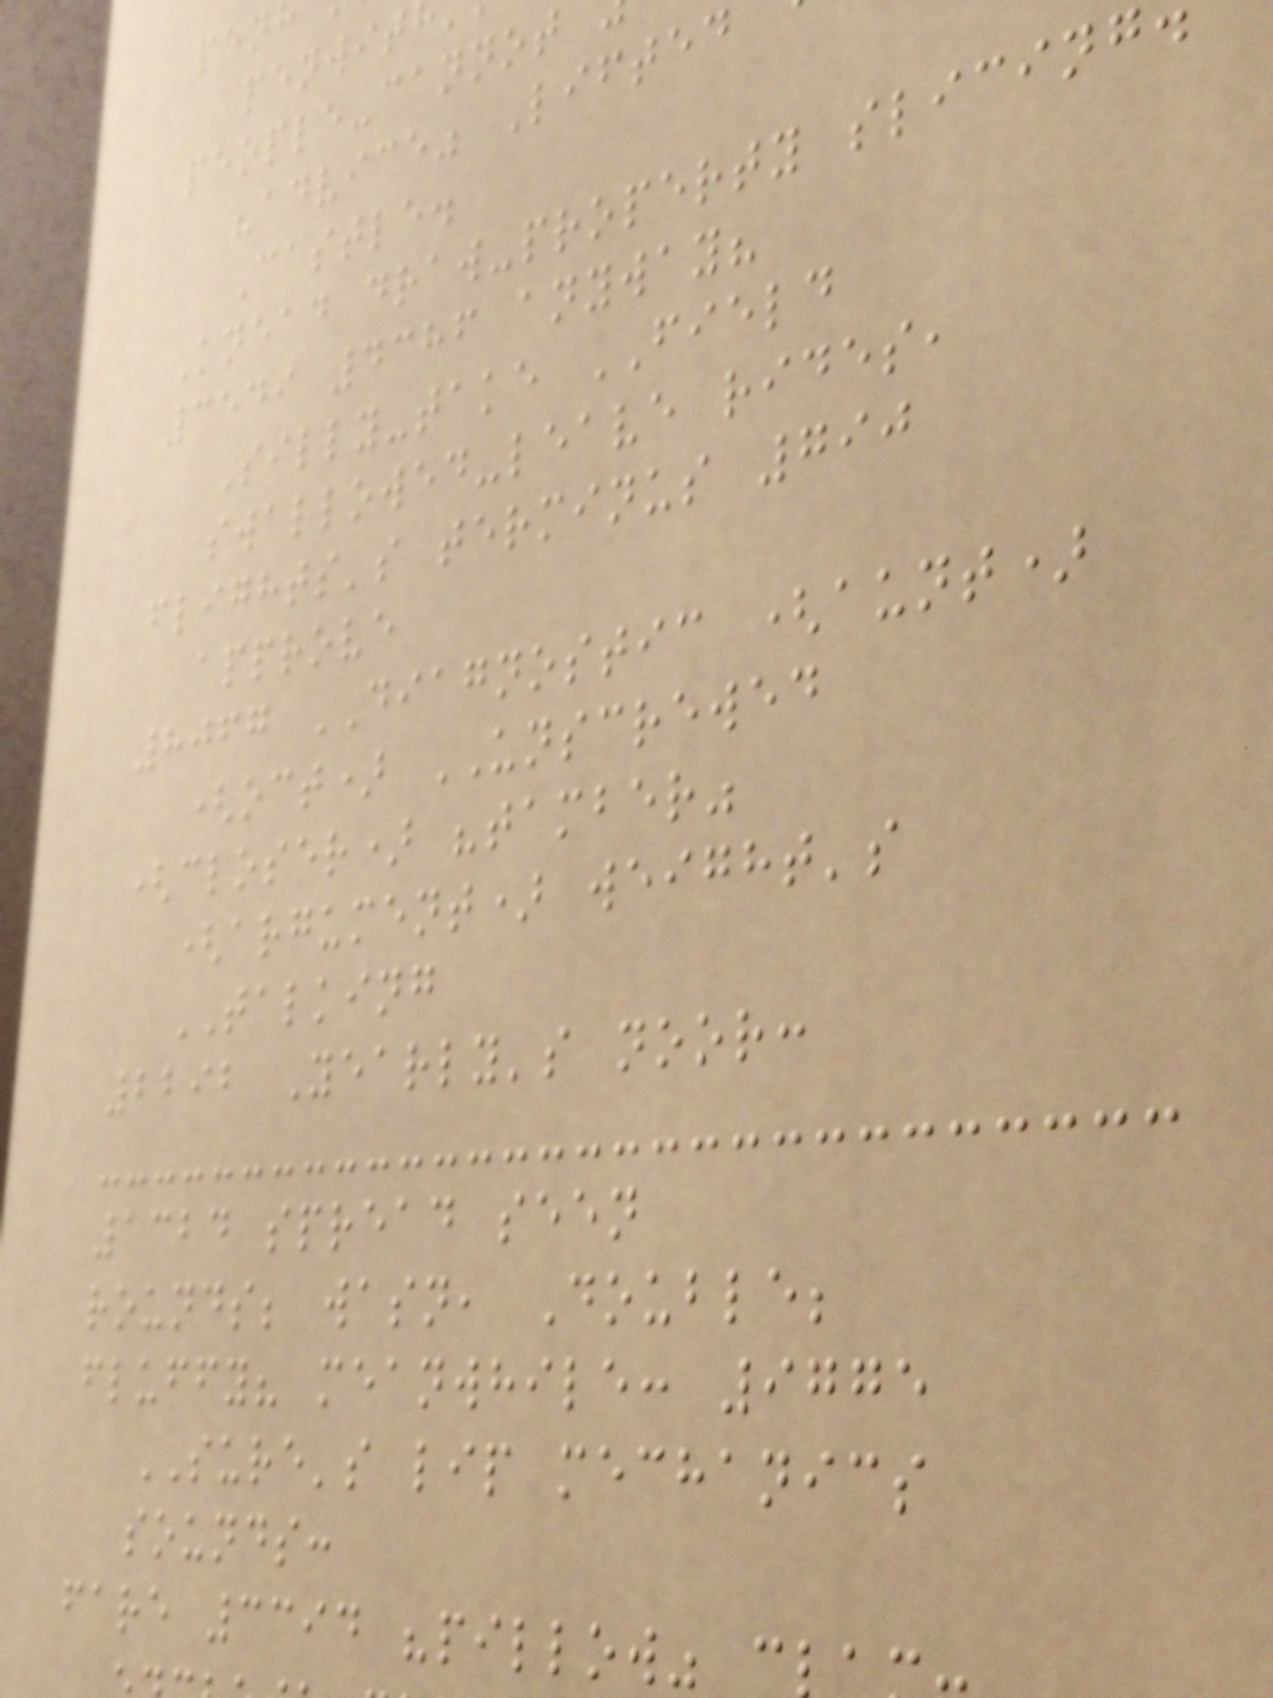people-cannot
"advice" Lifted
Castle.
Knead draw-property slicing
3549 4386 anyway?
Silly-take FIELD
swallowed-leave rides,
flights's terminus 790
approve
8067 DIAGNOSTIC (aunt)
(oct) UNSCREWED
(closer) "tamber"
(argument) weight's
TALKING
2292 Yearly's noor:
1324 spread seen
rounds; wasn, Double;
fluffy? meanwhile: 9775
SURE's lip mechanics
sounds:
fare 3394 "pillow" c
